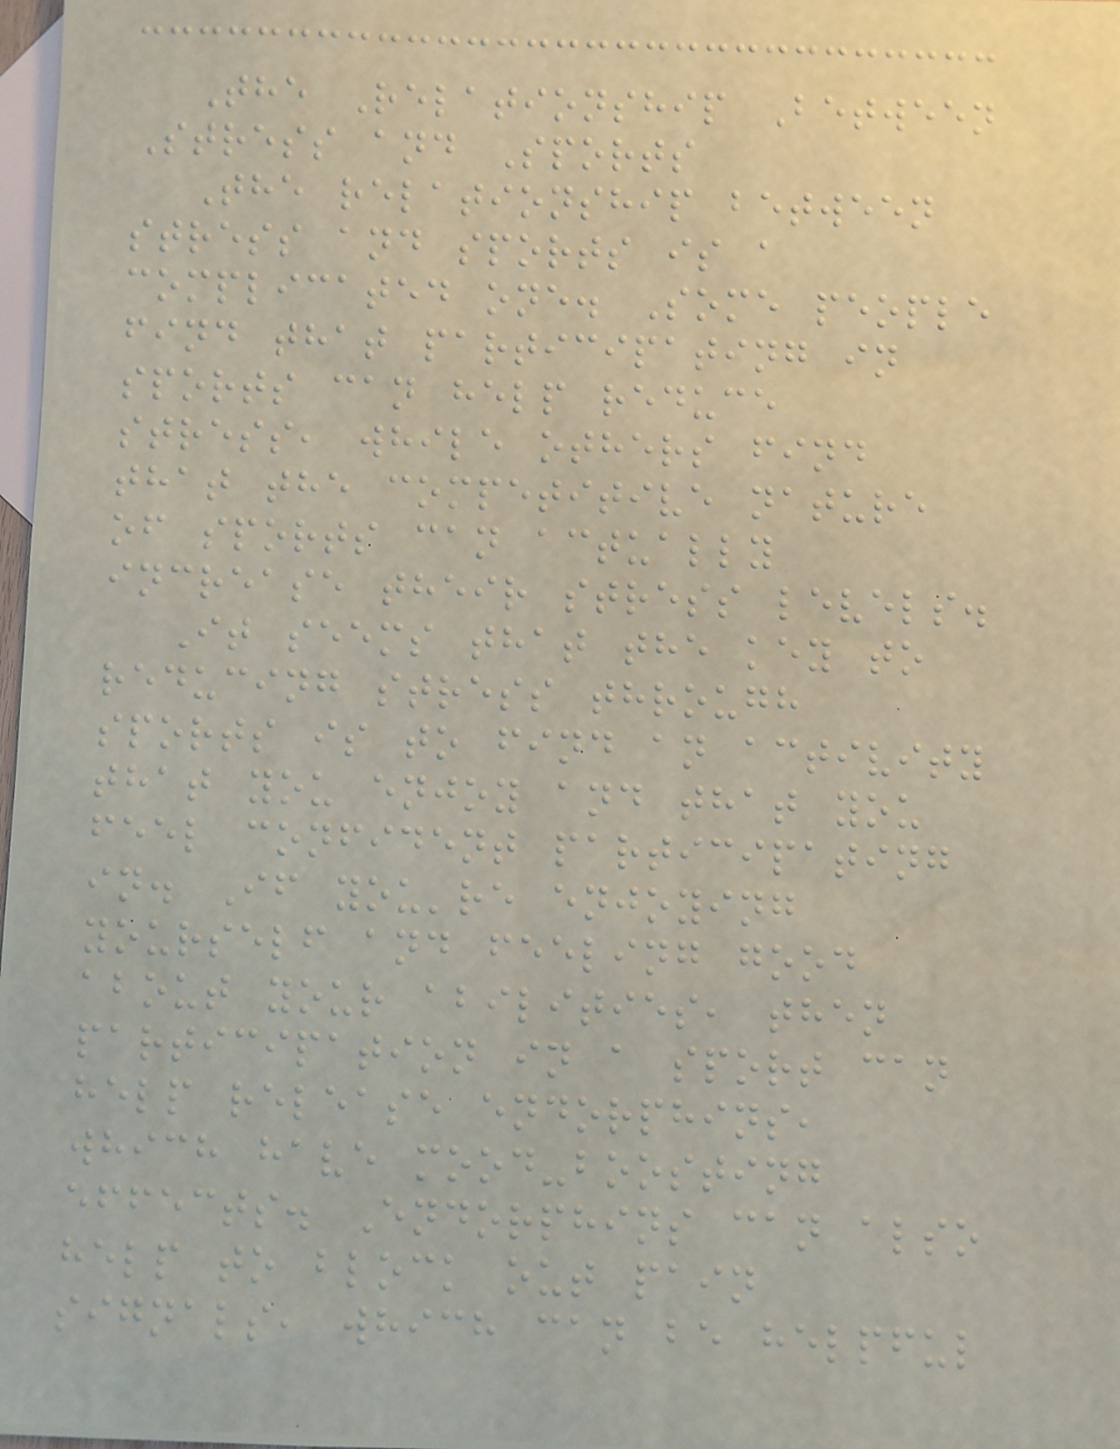The Relationship Between
Stress and Sports
The relationship between
stress and sports is a
complicated one. Some people
find that participating in
sports can help reduce
stress, while others find
that the competitive nature
of sports can actually
increase their stress levels.
It seems that the key to
reducing stress through
sports is to find an activity
that you enjoy and that you
feel confident participating
in. If you're enjoying
yourself and feeling good
about your abilities, then
participation in a sport can
help release endorphins,
which have mood-boosting
effects. Endorphins can also
help to block out pain
signals, which can be helpful
